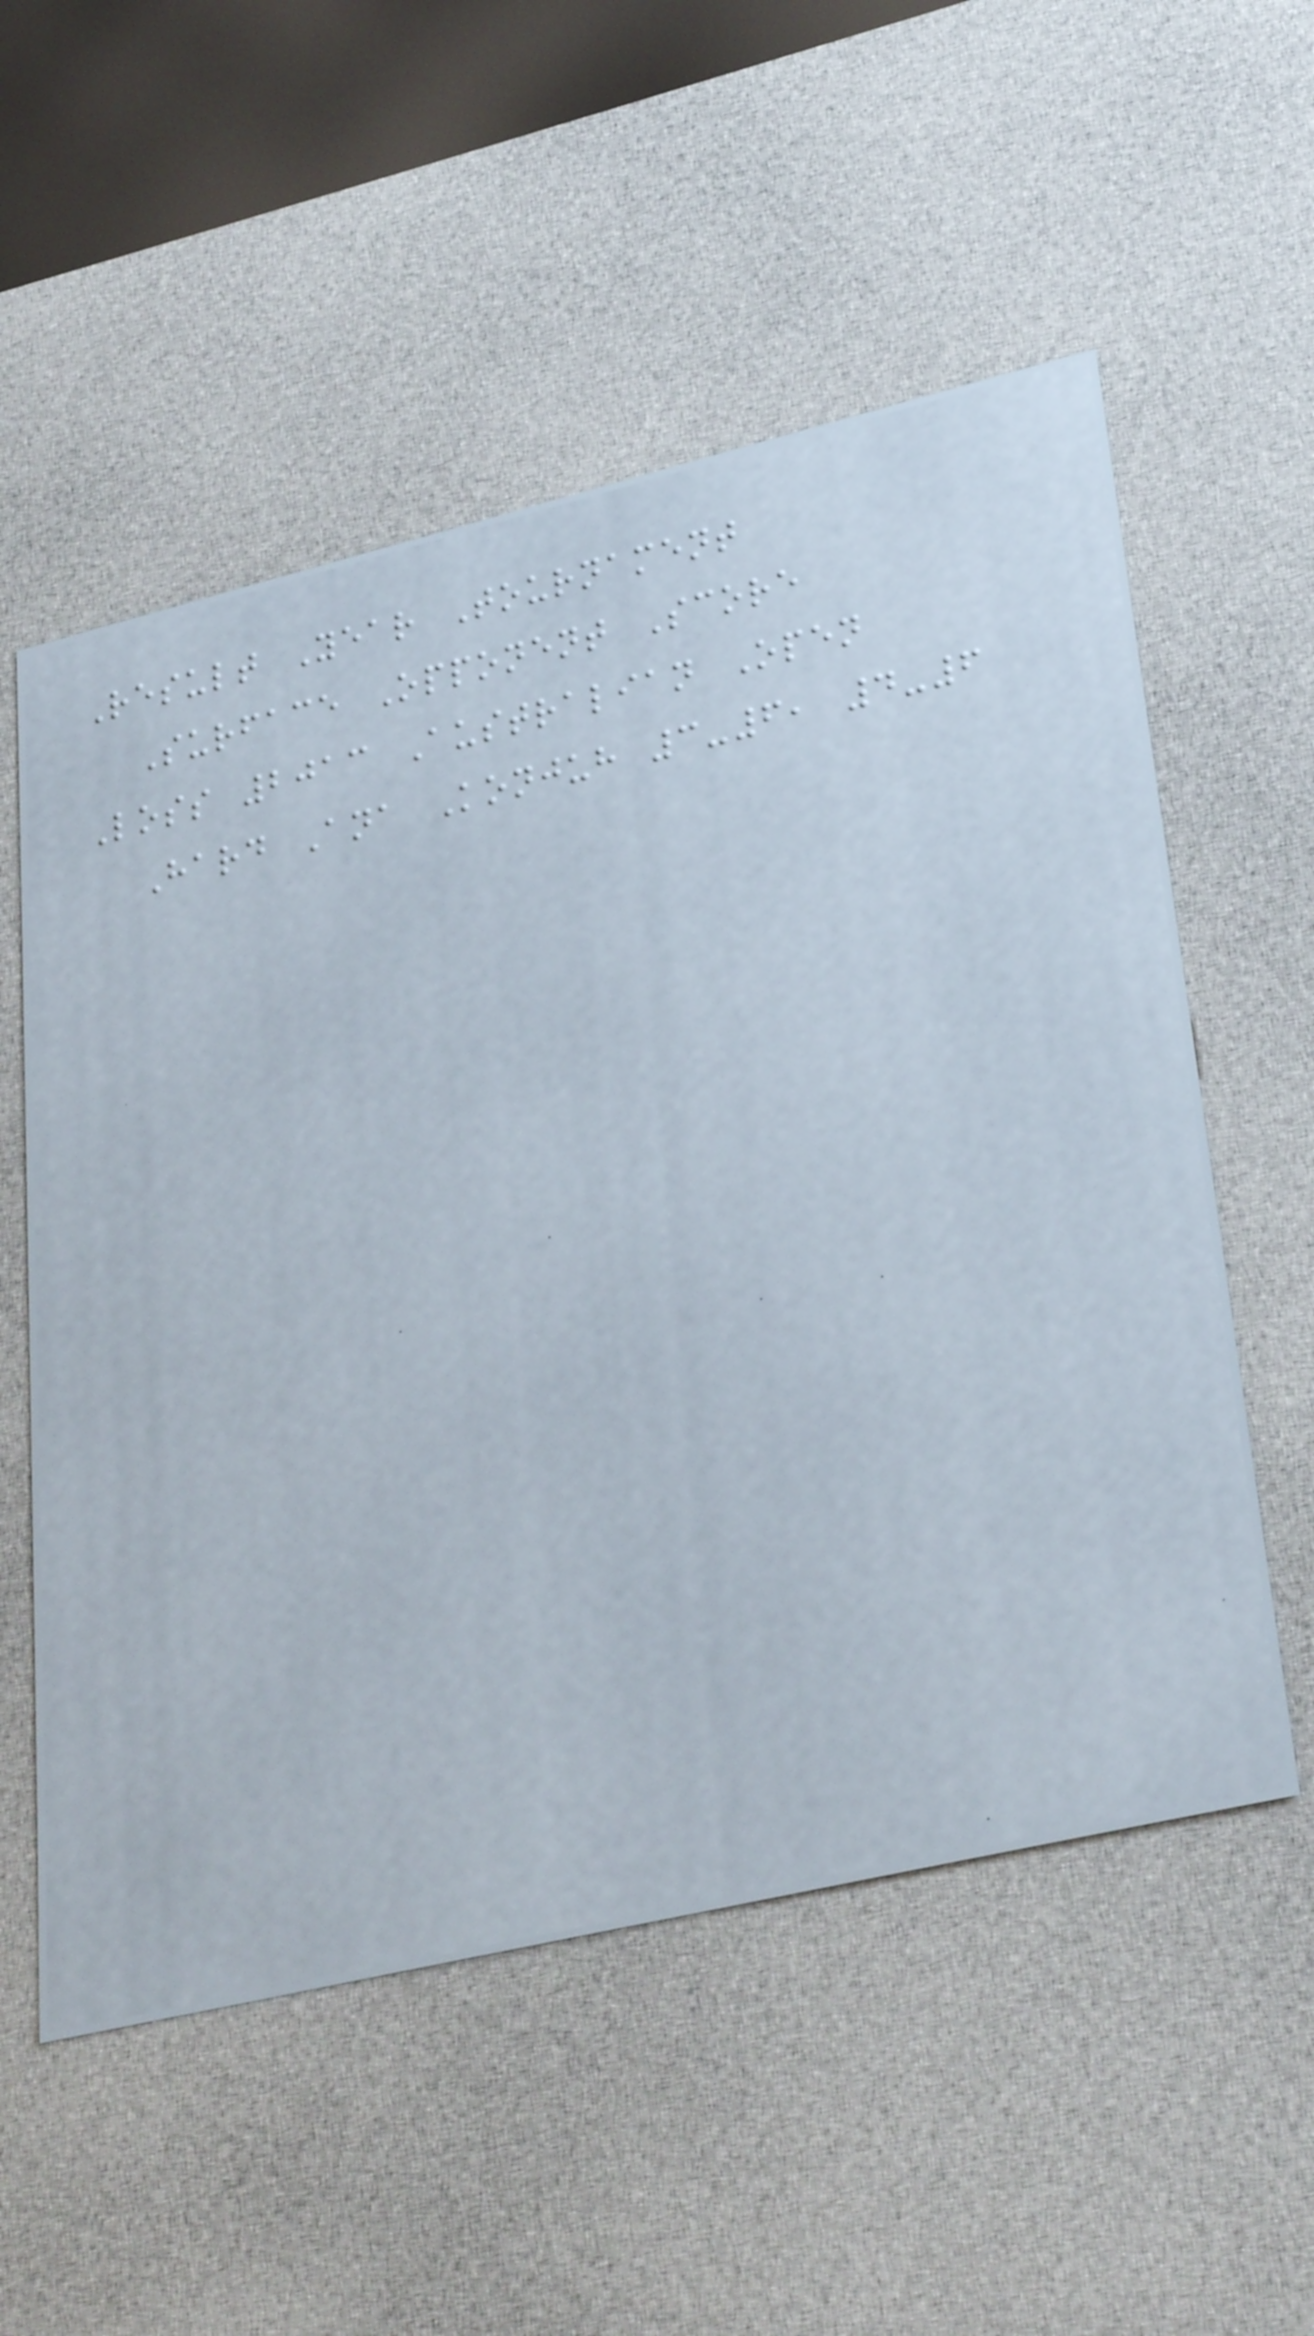Result Year Tournament
Surface Opponent Score
Loss 2013 Australian Open
Hard Ana Konjuh 3-6, 4-6
